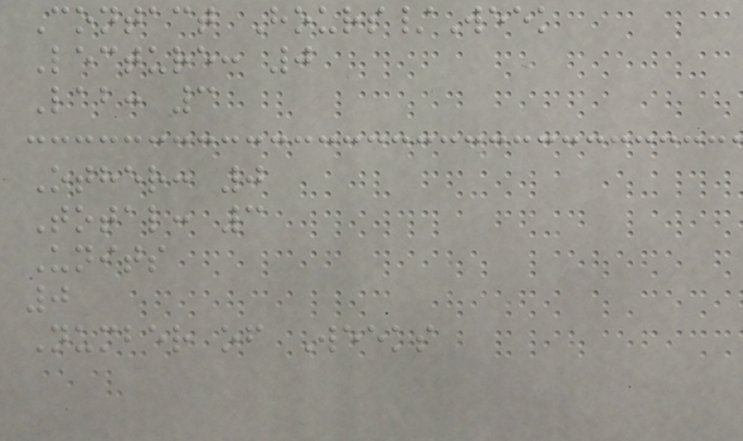Contact Hours/Week
Lecture: 0
Lab: 3
Other: 0
Total: 3
Units
0
Number of Weeks
